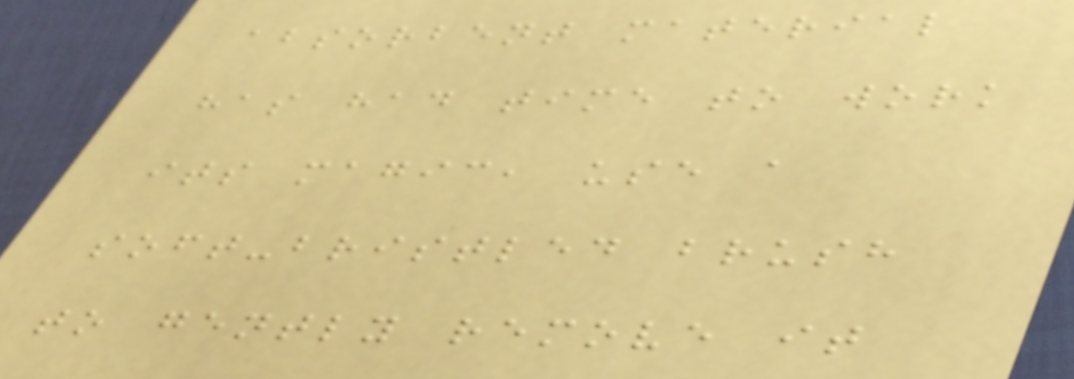absorbent material
has had time to work
its magic, use a
soft-bristled brush
to gently remove it
